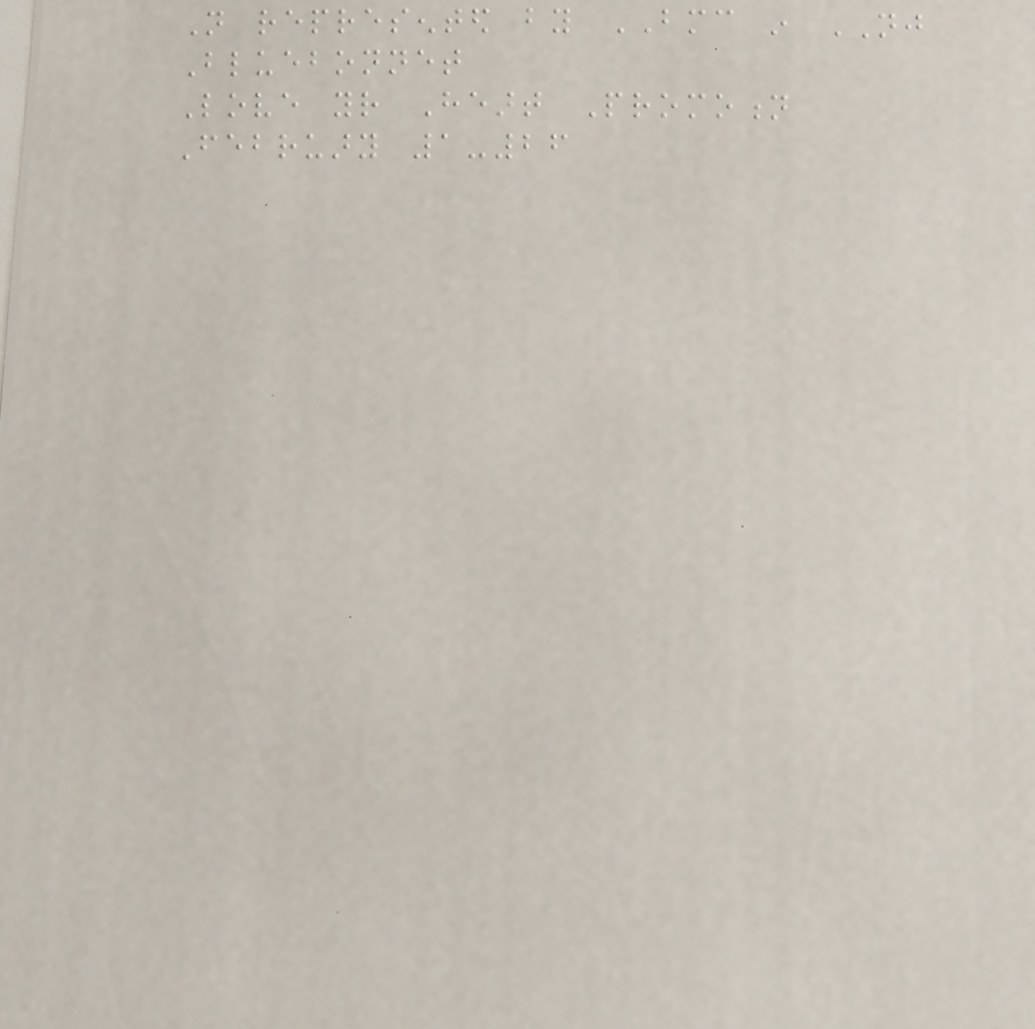Not represented by BMC in NJ
Bluebonnet
Love your Heart Promotion
February 1-26
